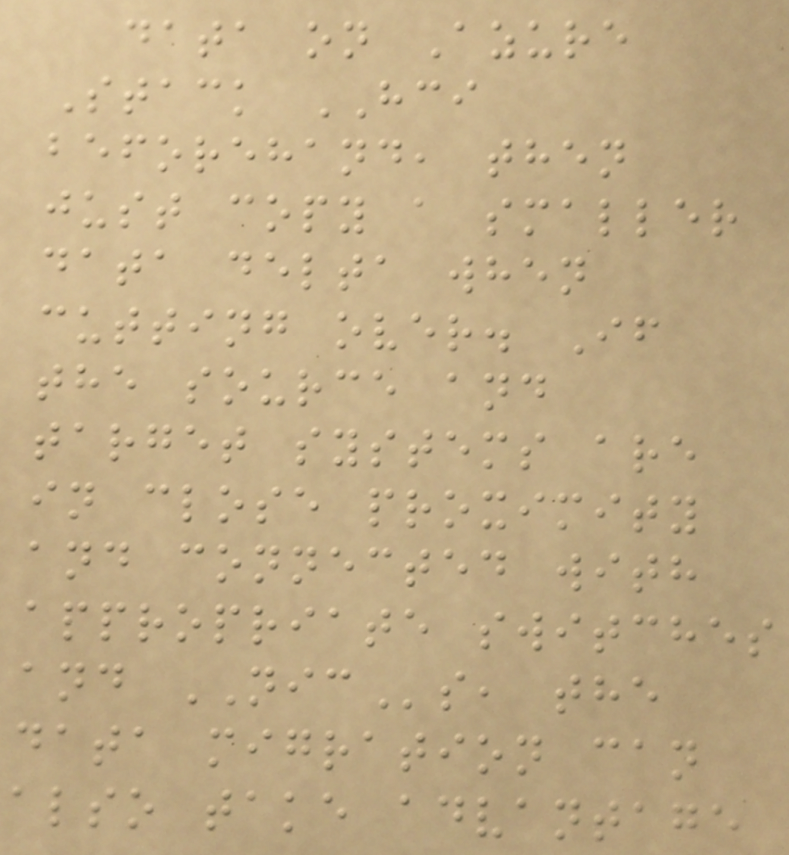data on Azure
Stack HCI
beforehand, then
just copy a smaller
data delta when
cutting over. If
the source and
target systems are
in close proximity
and connected with
appropriate switches
and NICs, the
data migration can
also take advantage
